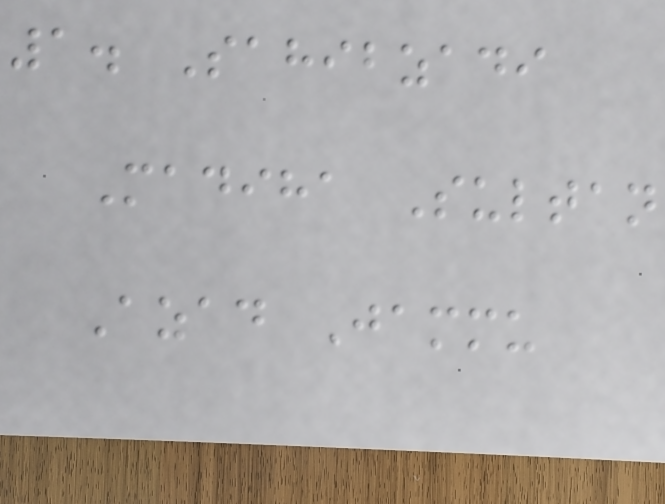1. Sahibzadi
Madiha Sultan
Azad Jammu
